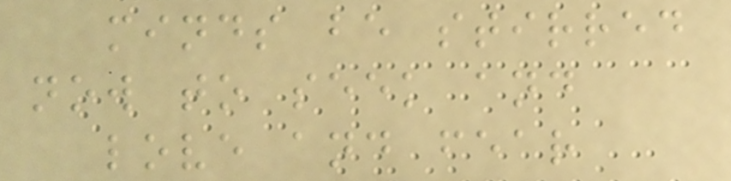minds be stirred
now to seek and
love and fear
